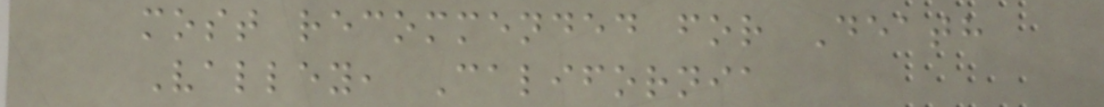most recommended for Death
Valley, California
